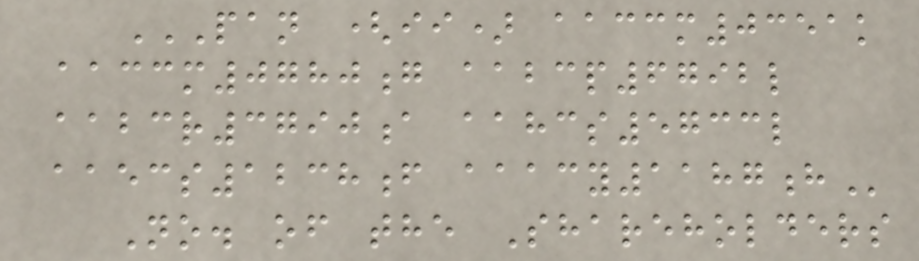PAN (II) AACCM0351K
AACCM0780G AABCP6792L
AABCR3790A AAHCS5733L
AAECS1238F AAACY1187H
No. of the Shareholders
